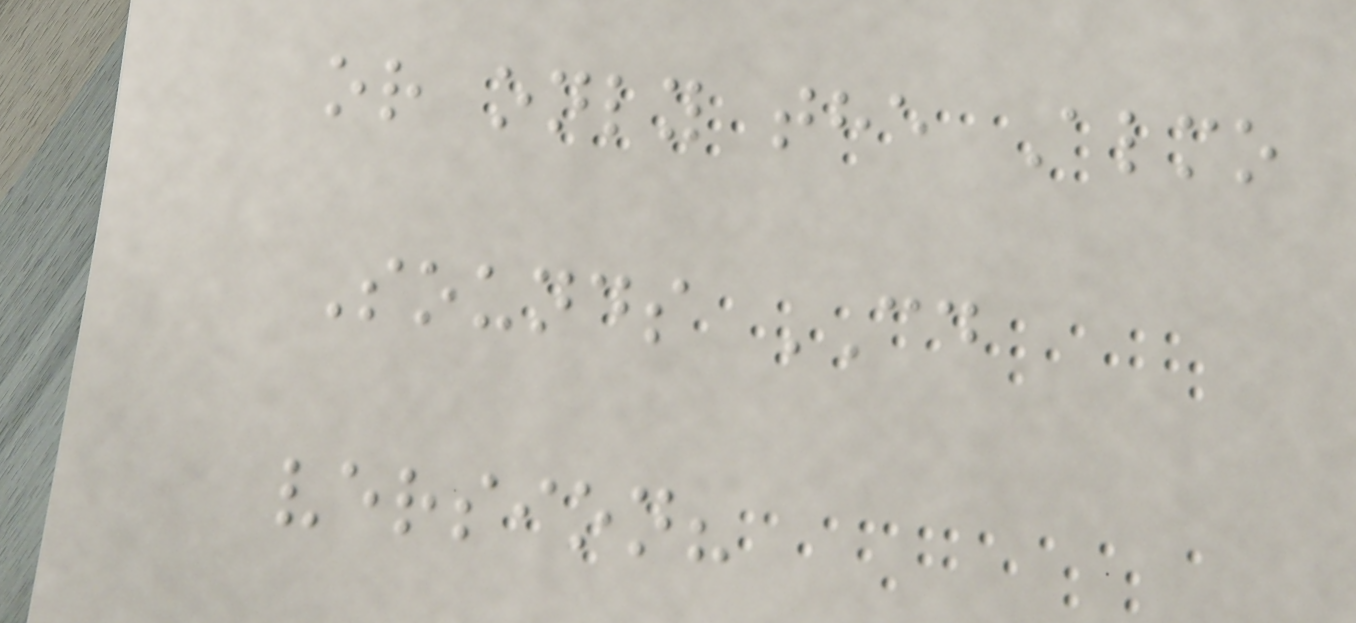or only the Almo
Sounds CD
version?
